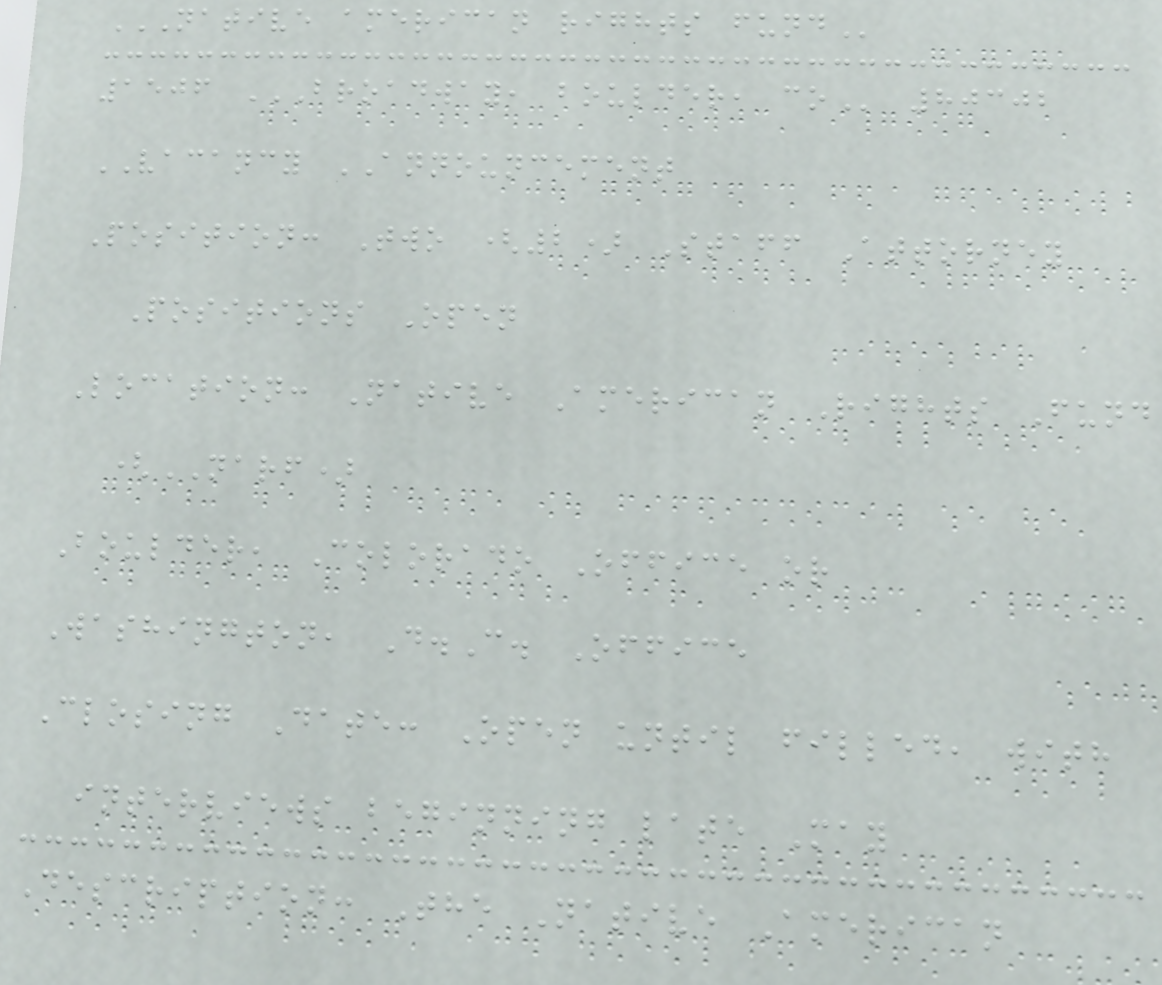NATIVE AMERICAN RIGHTS FUND
1506 BROADWAY, BOULDER, CO 80302
VACANCY ANNOUNCEMENT
Position: Two (2) Staff Attorney
Positions Open
Location: Native American Rights Fund
(NARF)
Boulder, Colorado Office or
Washington, D.C. Office
Closing Date: Open until filled, with
interviews beginning late May
Description: The Native American
